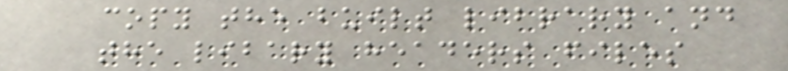copy the built library and
the libary headers files
